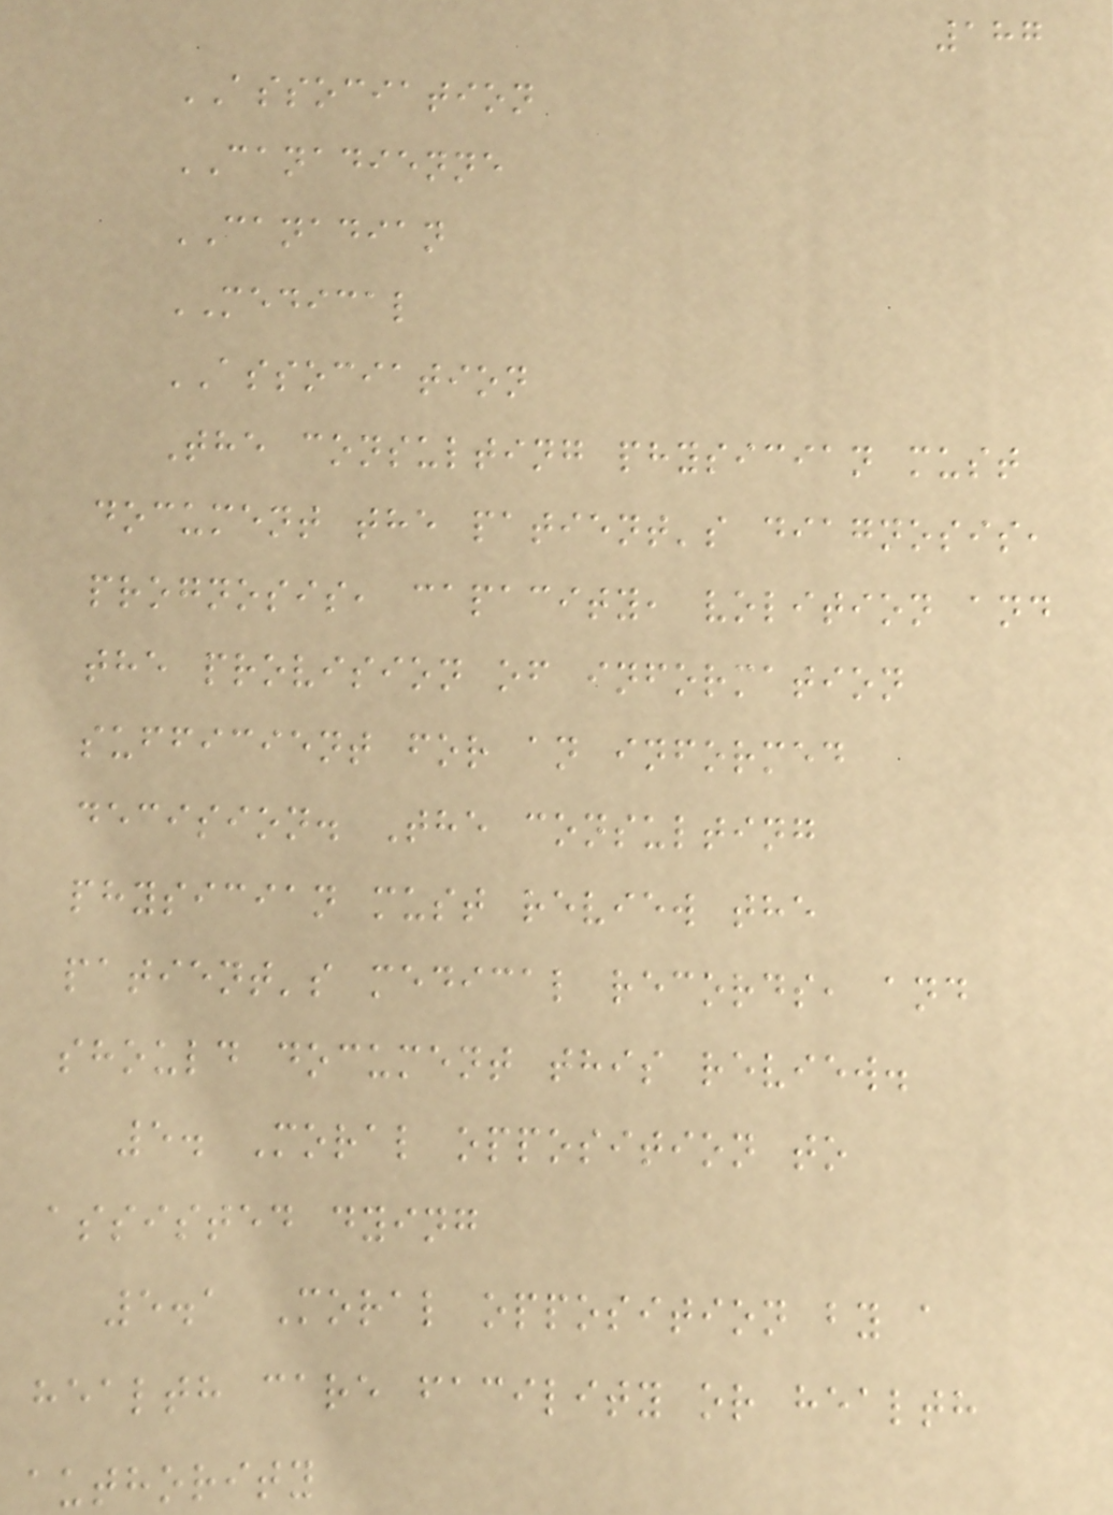187
ASSOCIATION
CANADIENNE
CANADIAN
MEDICAL
ASSOCIATION
The consulting physician must
document the patient's diagnosis,
prognosis, capacity, volition and
the provision of information
sufficient for an informed
decision. The consulting
physician must review the
patient's medical records, and
should document this review.
5. Moral opposition to
assisted dying
5.1 Moral opposition by a
health care facility or health
authority
